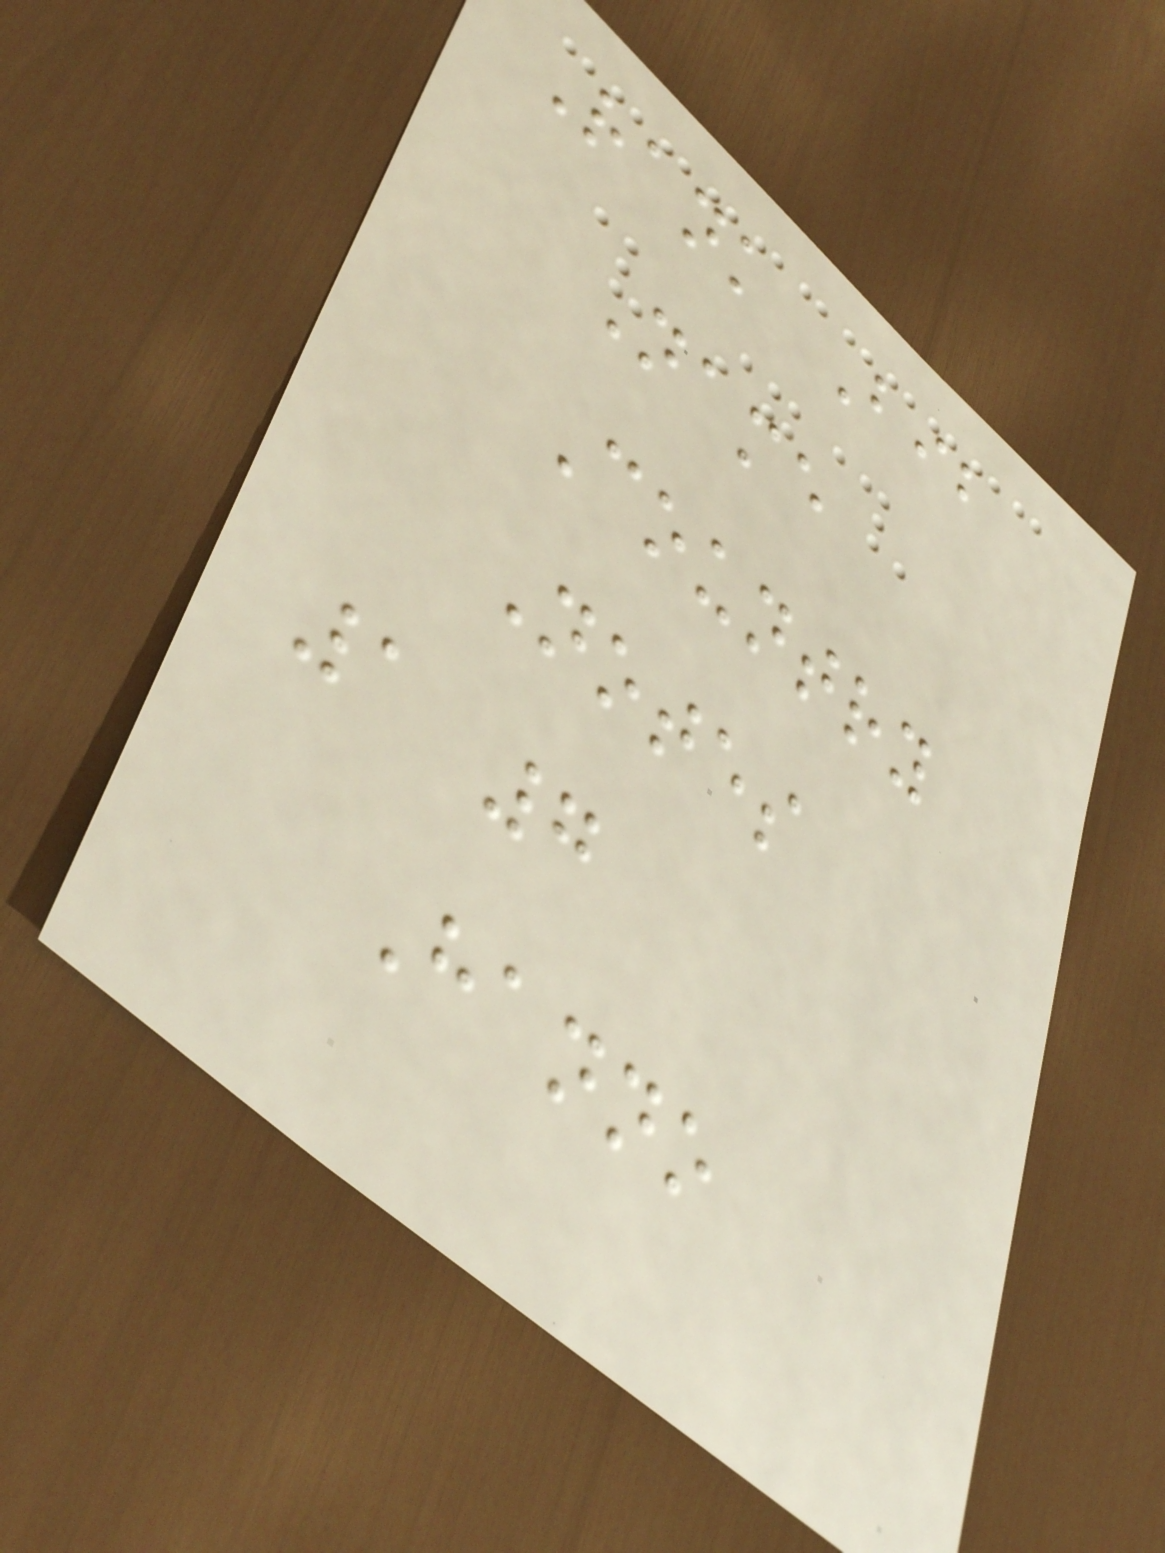Rank Bib
Name
Country
Notes
1 7
Hanno
